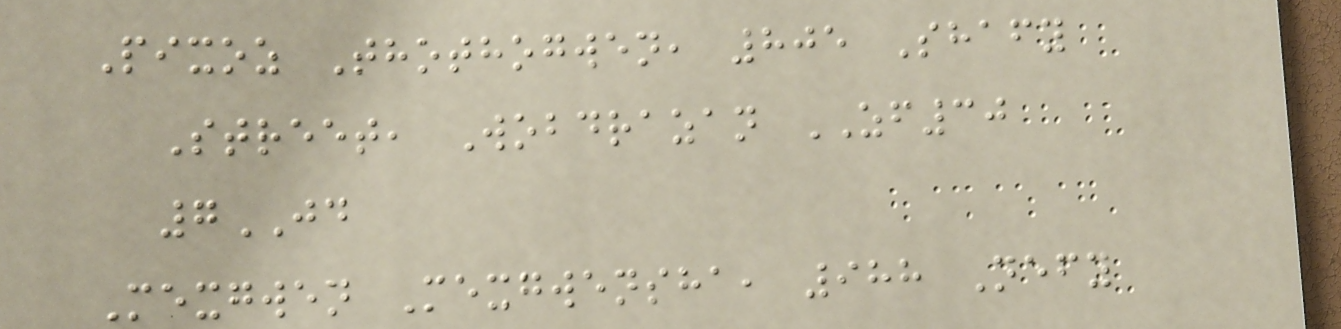Pixoz Thothogwen, 805 Shafy
Street, Wobdrazan ZF30
7JD
Mexgwen Mexgwensha, 988 Nefy
